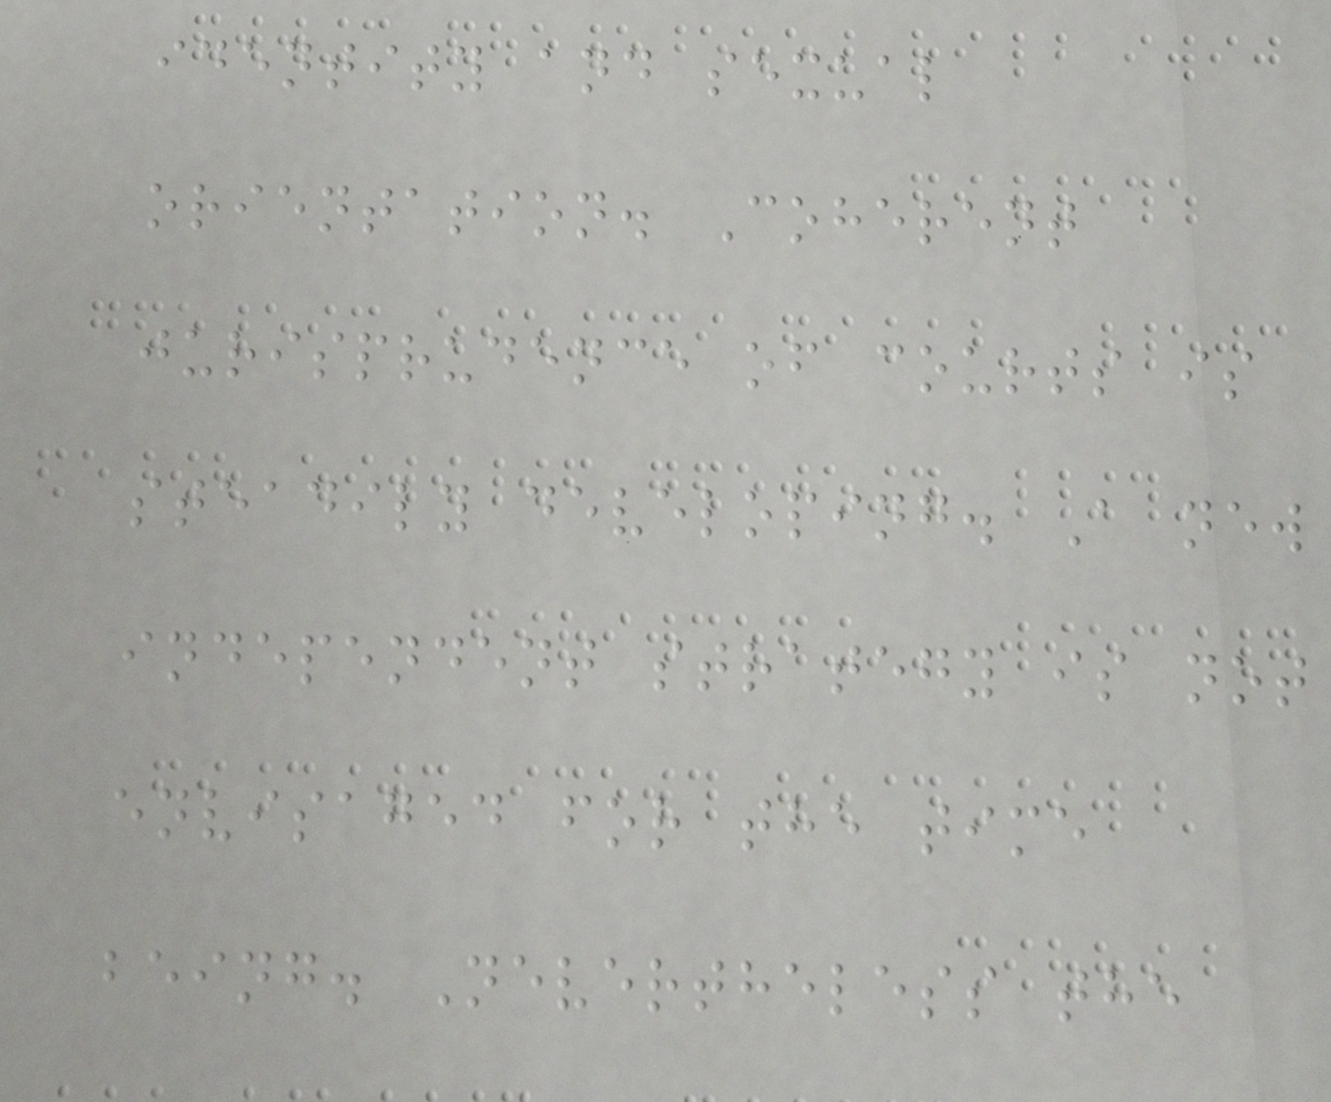identity and sexual
orientation. Coherent
jurisprudence of courts is
steadily developing. A new
independent strategy is not
envisaged for the time
being. Nevertheless the
